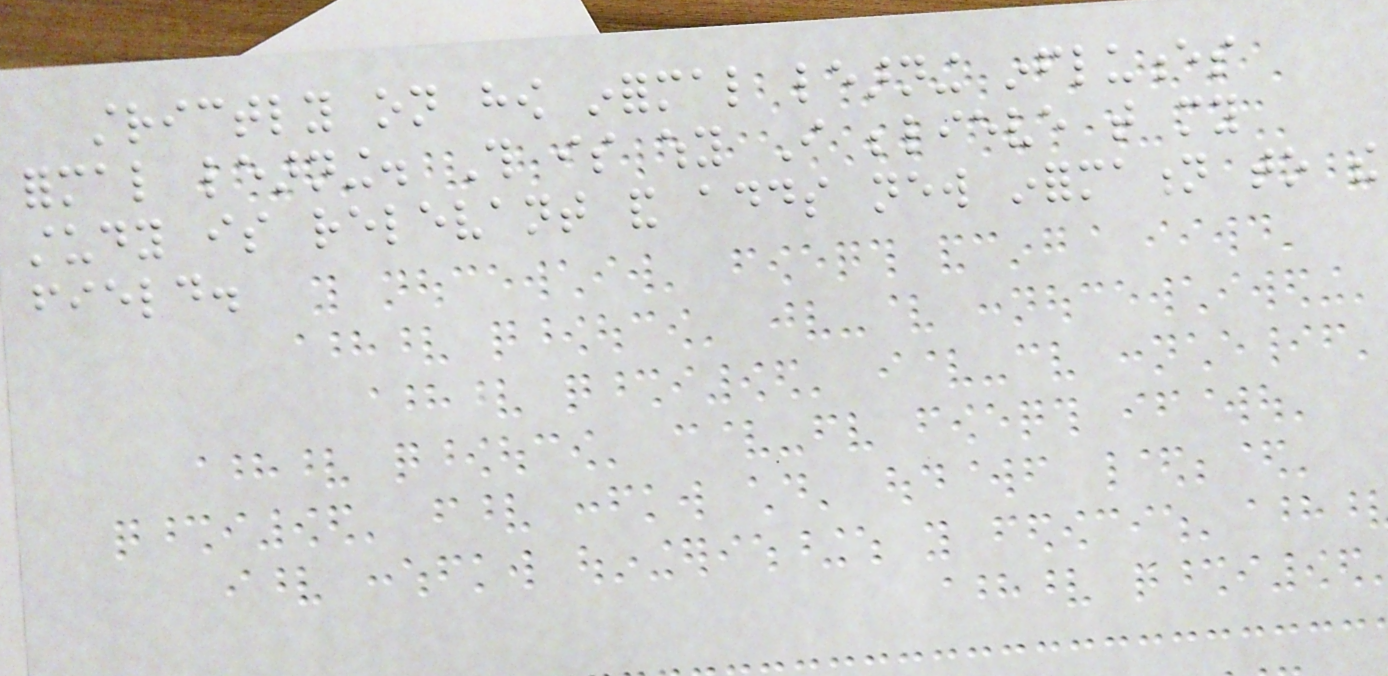strictly on how informal learning influences
formal learning. This is why I believe that my
study is relevant and adds new information to the
field.
